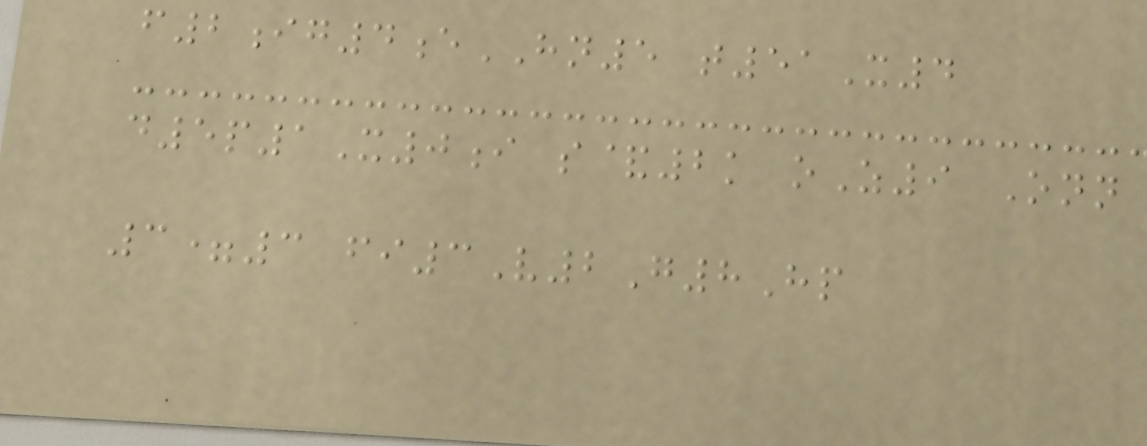f2ig4eHN5 t51X4
d5p1X0i s&2k oZ9 Onn
3=3 fi3V2G8Hp
